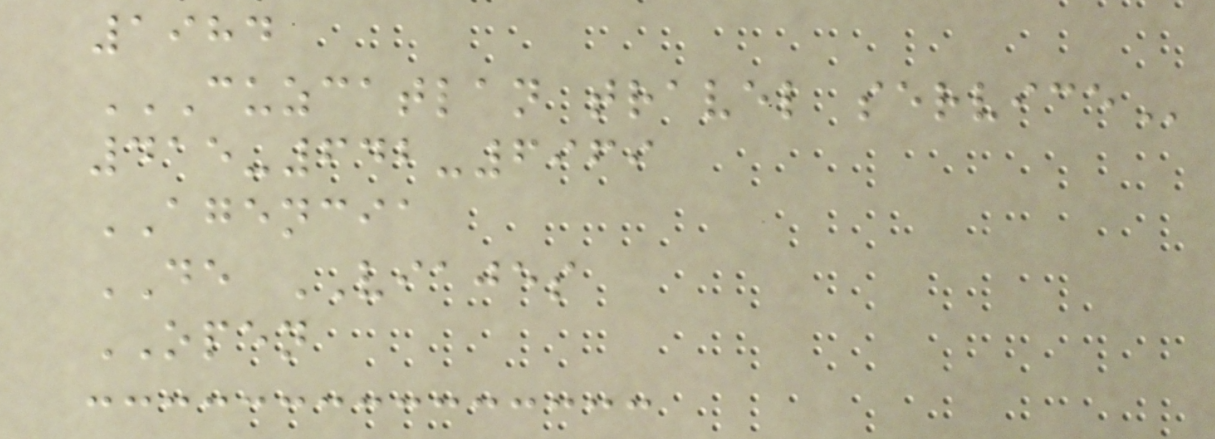1984
CUZCATLAN TRAVEL SERVICE
415-642-6969
AGENCIA
DE VIAJES
OPEN
